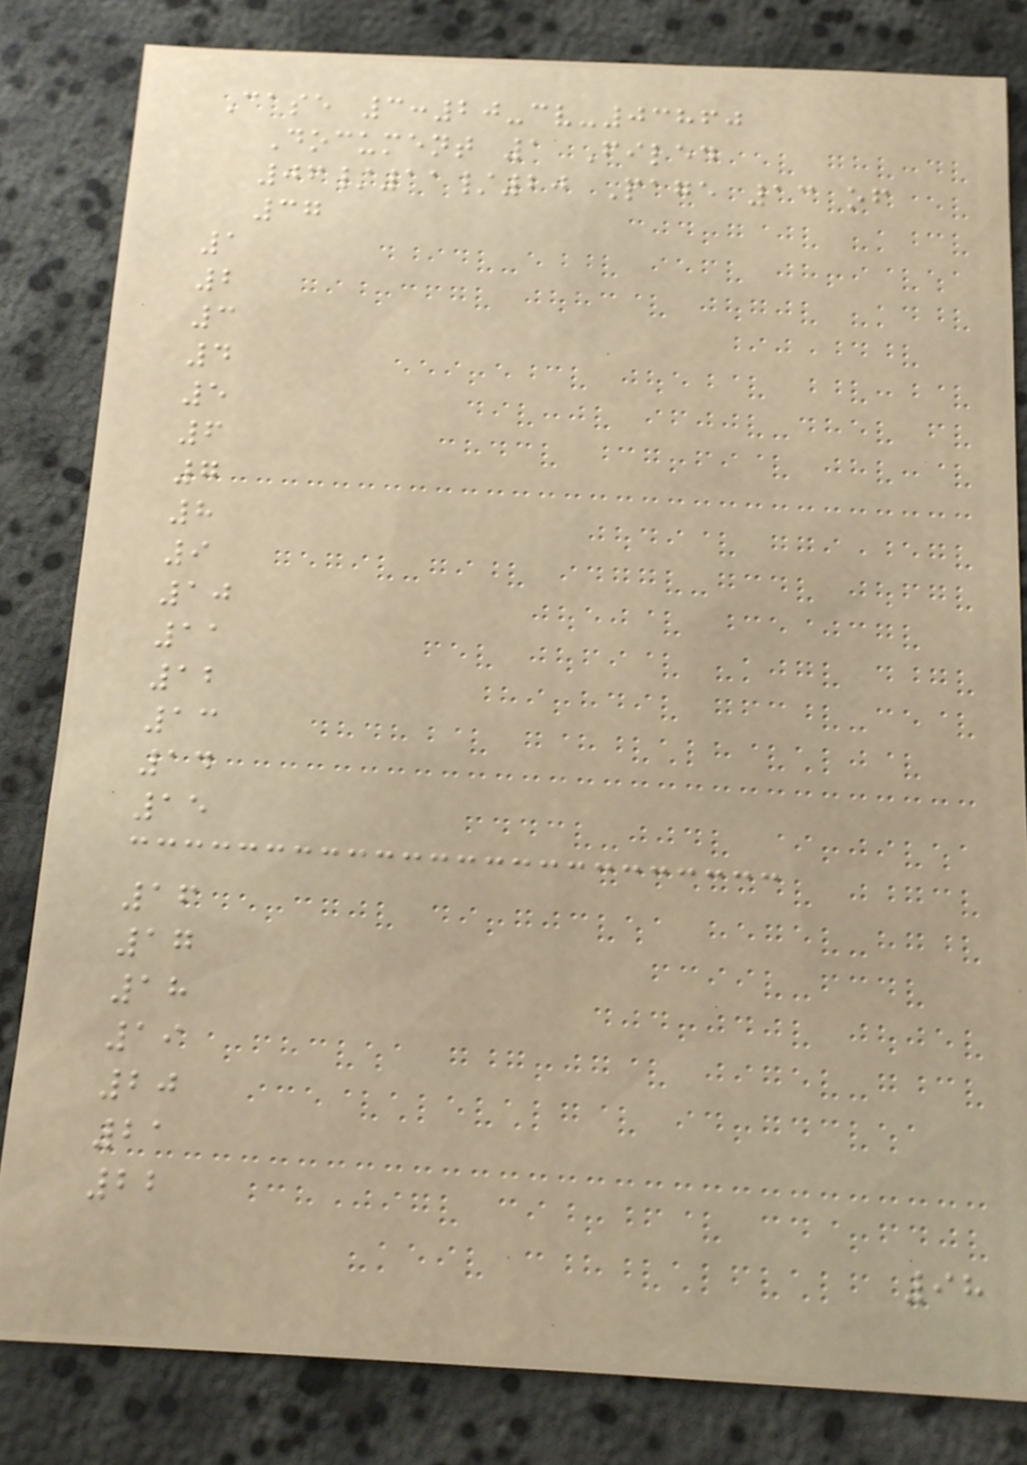Case 3:20-cv-03860
Document 1 Filed
06/11/20 Page 13 of
37
1
2
3
4
5
6
7
8
9
10
11
12
13
14
15
16
17
18
19
20
21
22
98
